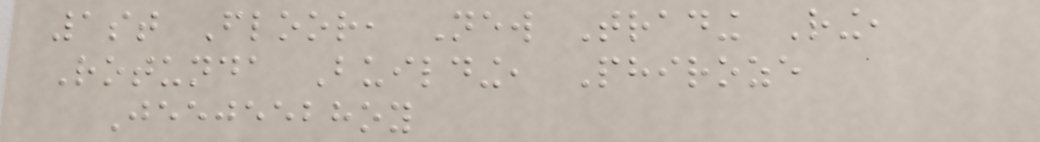1st Floor, New Trading Ring,
Rotunda Building, Phiroze
Jeejeebhoy
